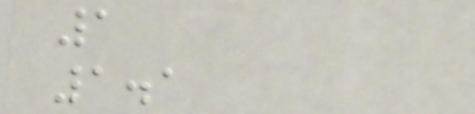1
1.1
